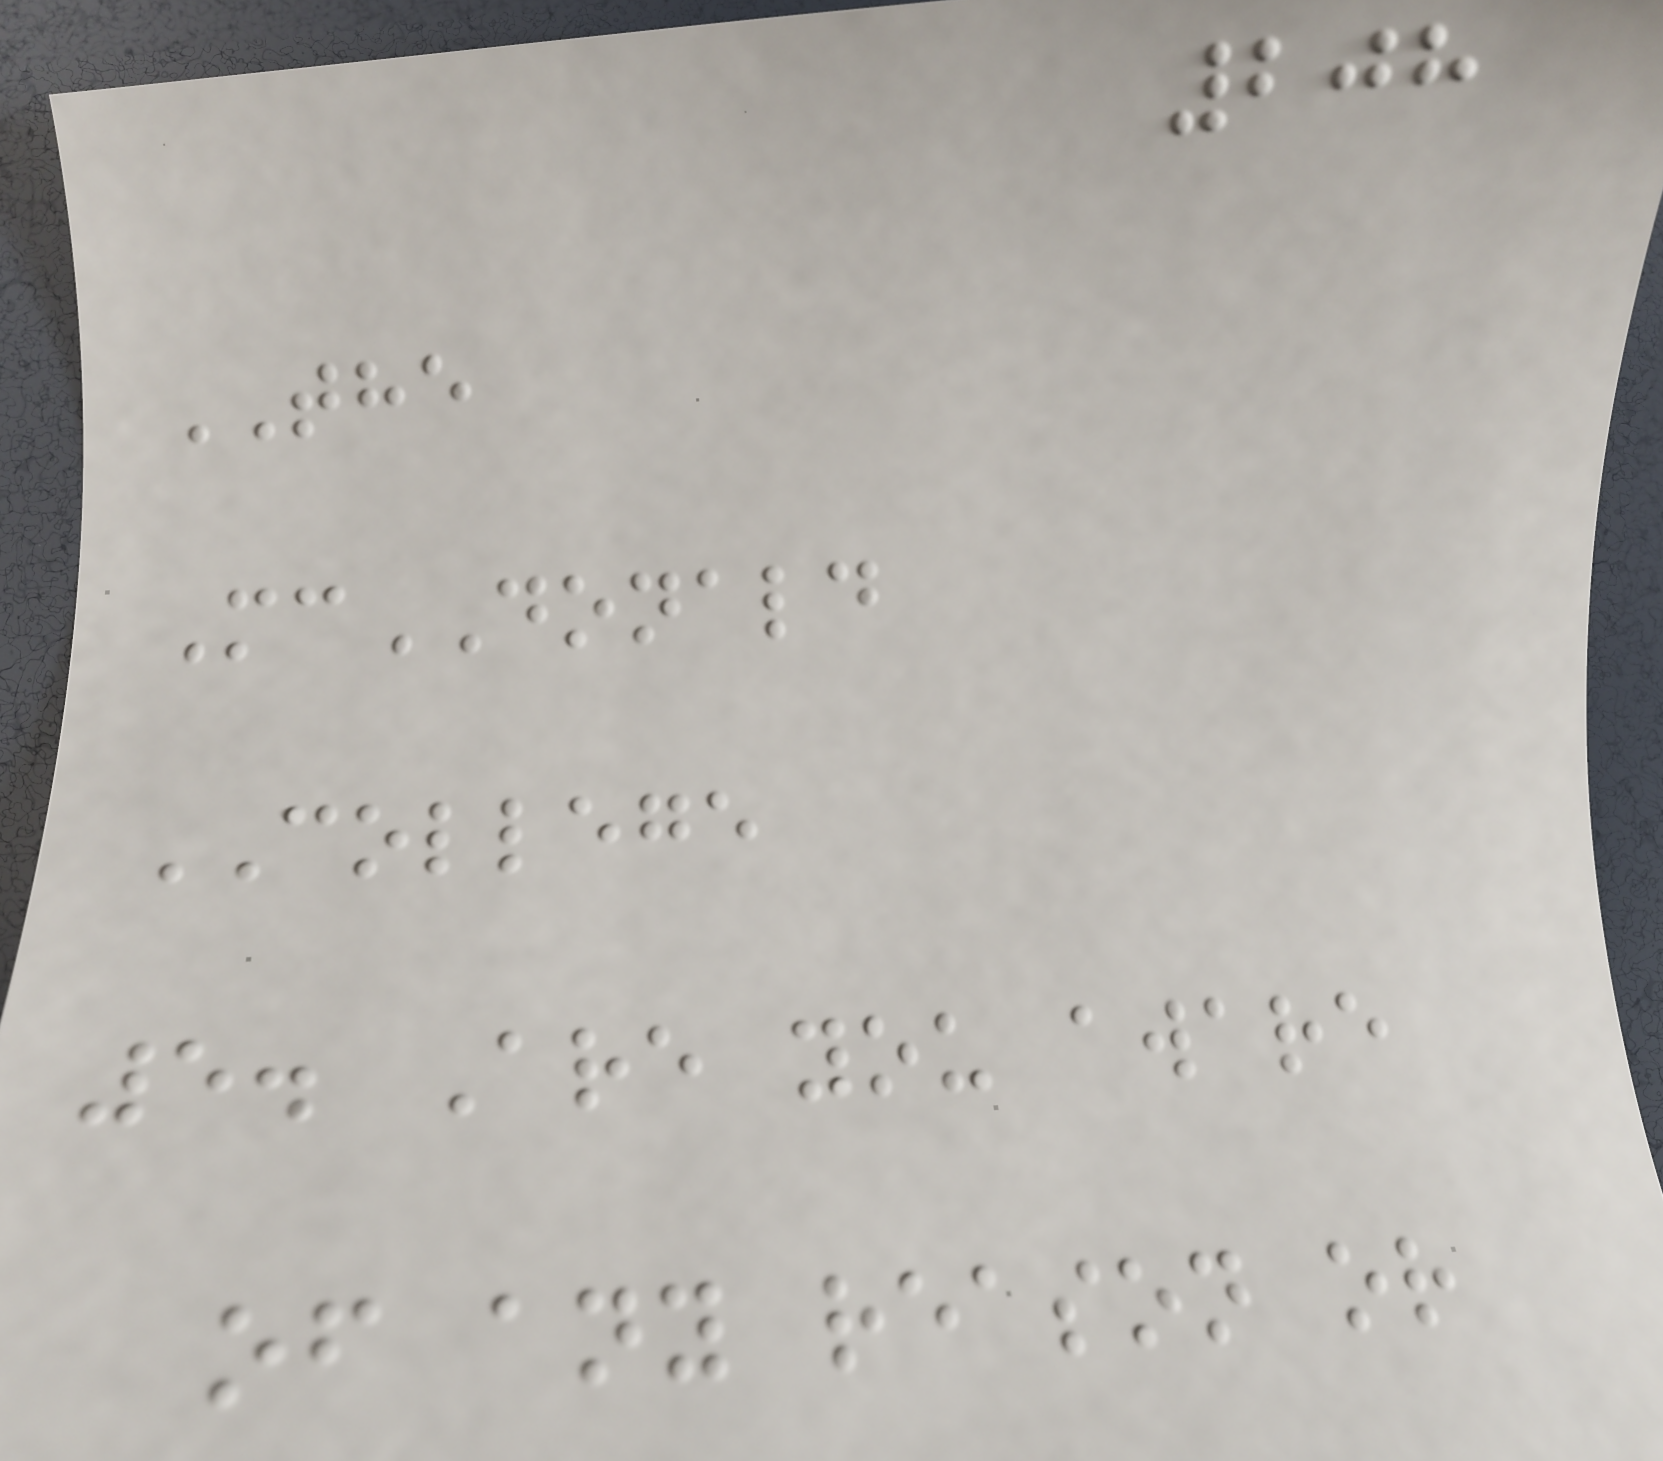208
THE
McDONALD
COLLEGE
5. Are you aware
of any reason or
